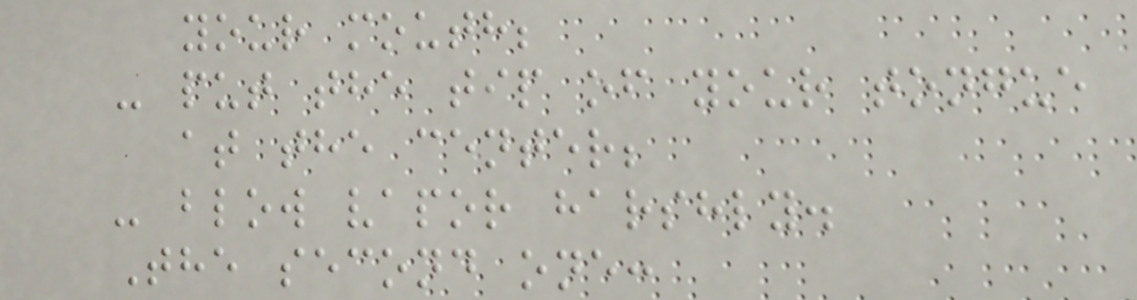your mouth;
- put the tip of your tongue
at the center;
- blow vapor harshly.
The second one:
